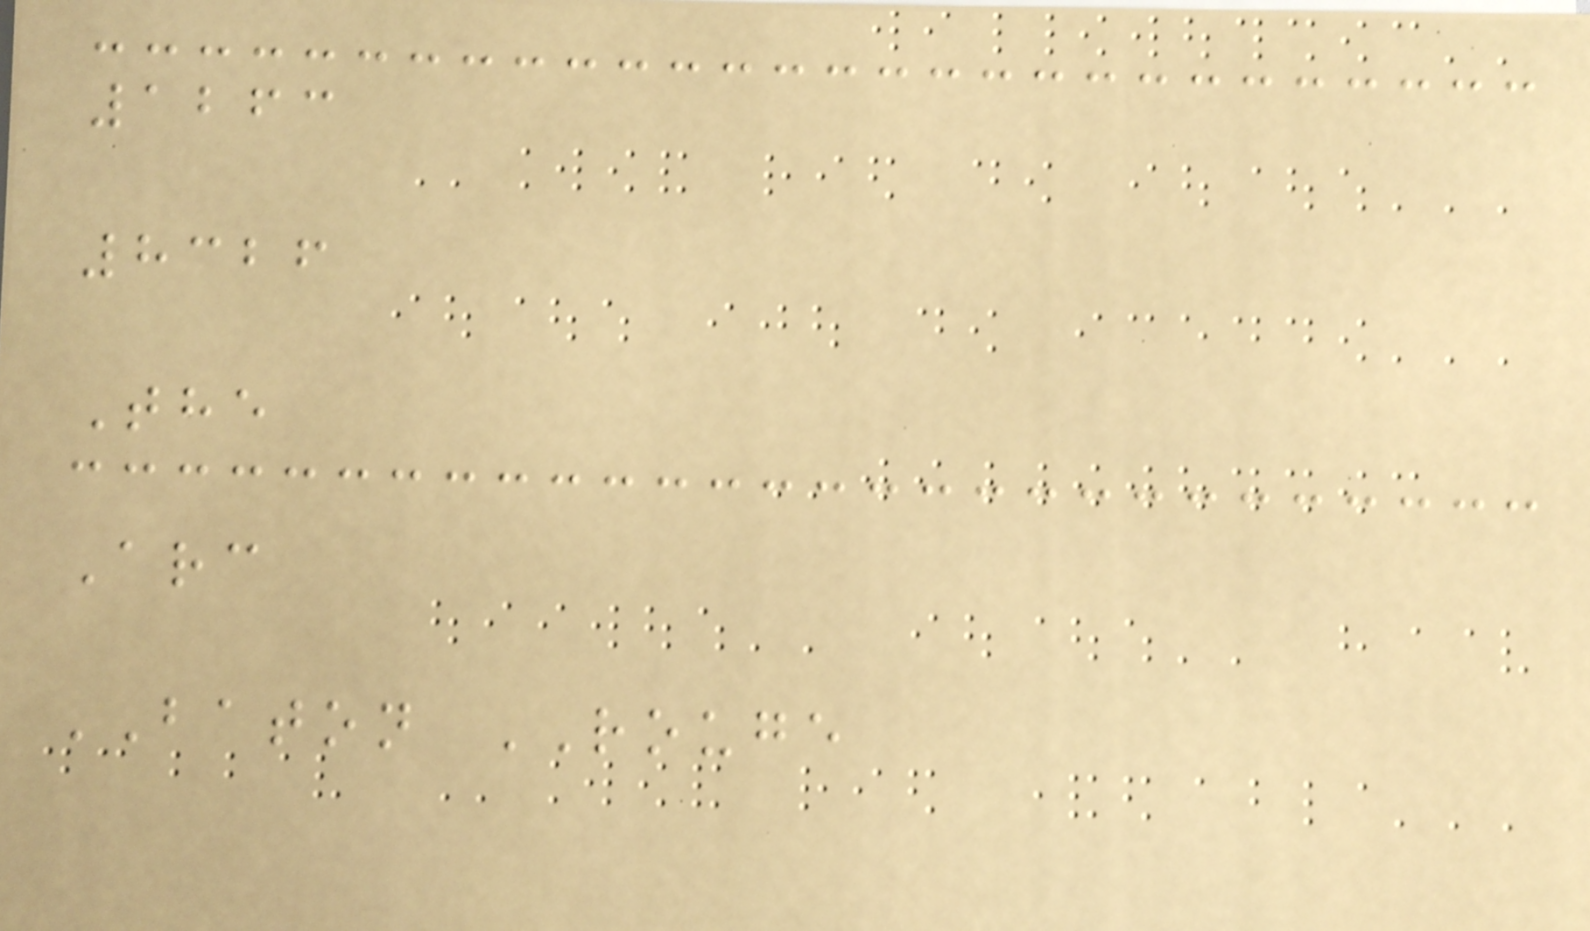1263
8326
The
Arc
BATON ROUGE
